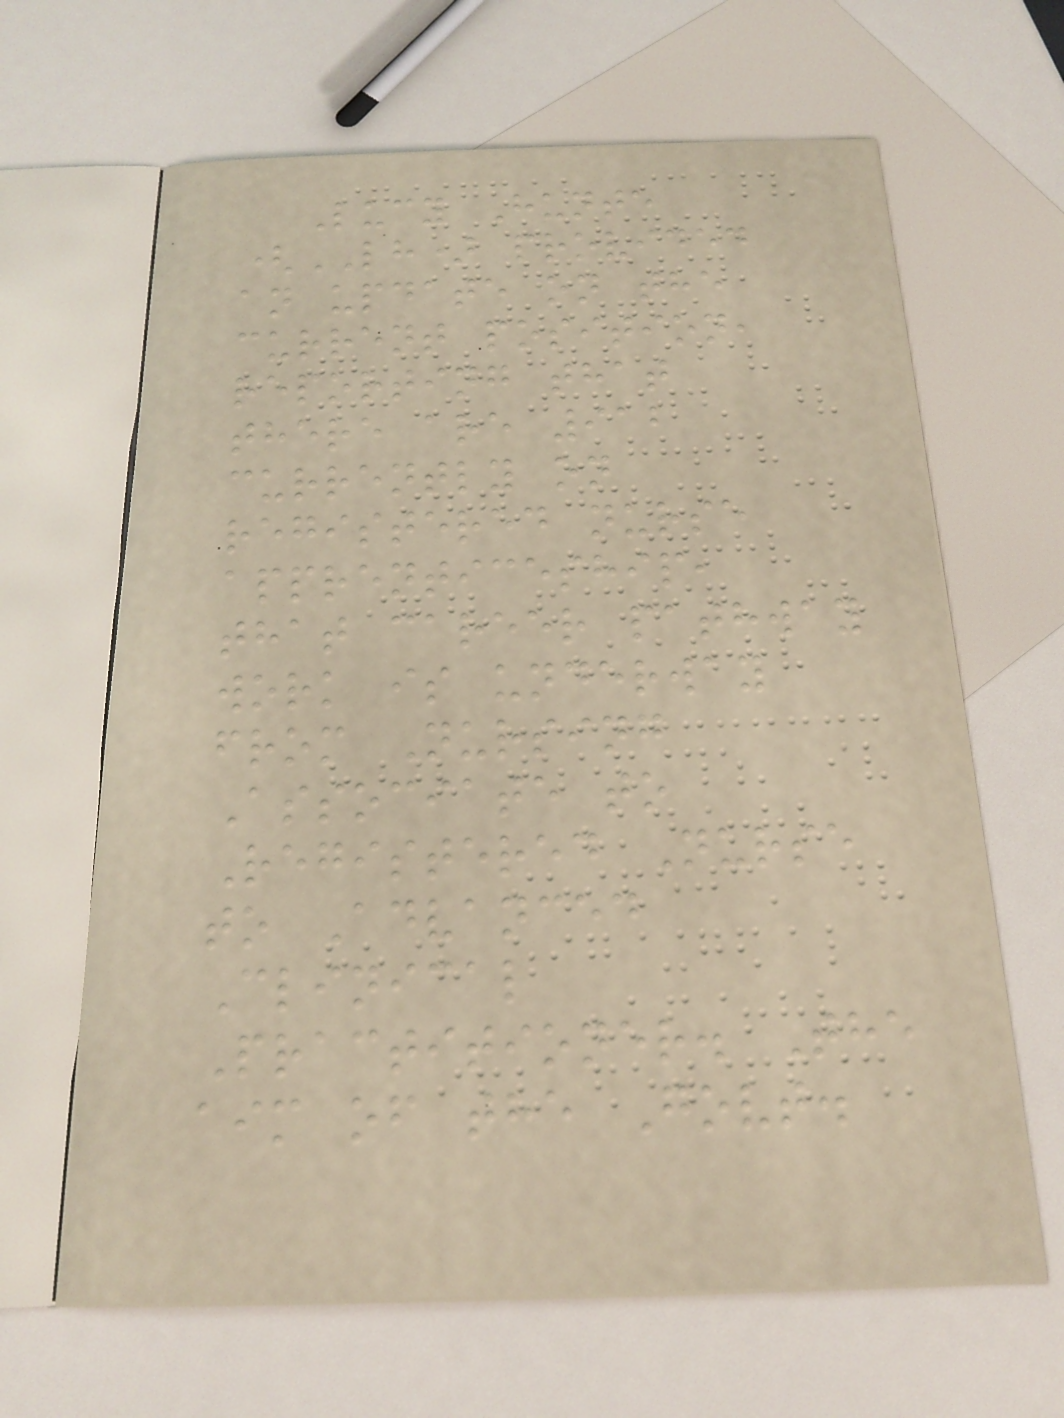Lucy Hunte
(LH) provided
an update on the
current position,
reporting that
there are 912
currently on
registered nurse
apprenticeship,
that career pathway
work is underway
from Nursing
Associate to
Registered Nurse
to Advanced
Clinical
Practitioner. The
aim of the Govt.
